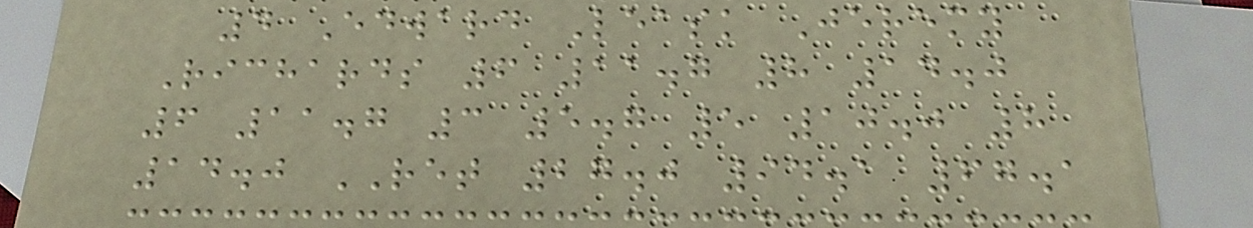4 Edward Leask Jeremy
Richards 6 11.7 8 14.0
6 11.7 3 5.7 5 10.0 8
14.0 RET 27.0 94.1 67.1
